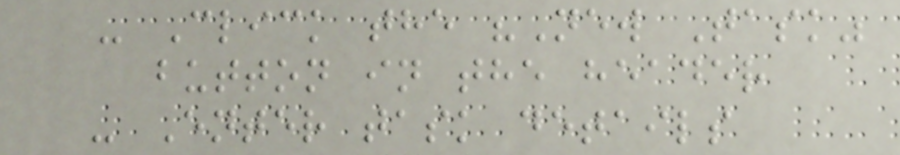- Click the "New Task"
button in the header
- Enter task details
